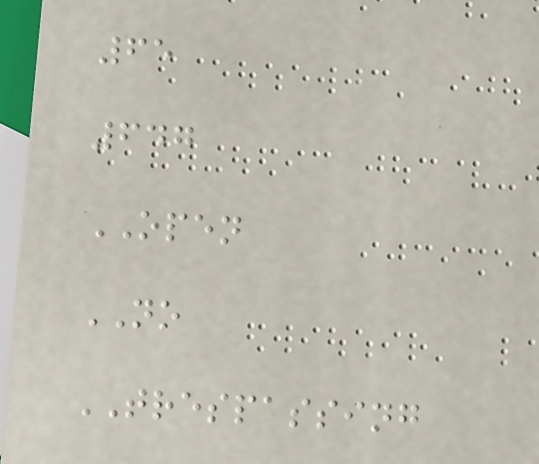65
647
OPEN
NO
TRESPASSING
